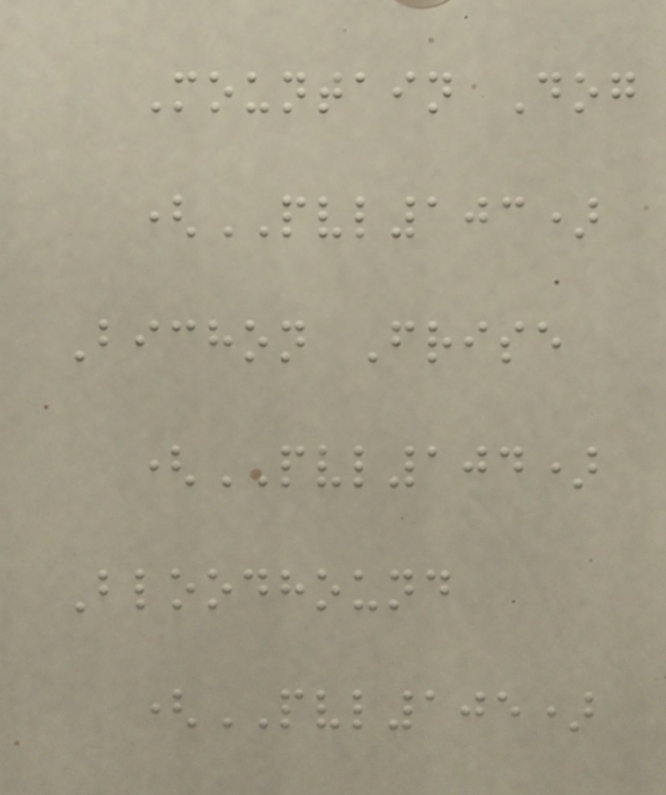Mountain Dog
(PVL103)
Bichon Frise
(PVL104)
Bloodhound
(PVL105)
